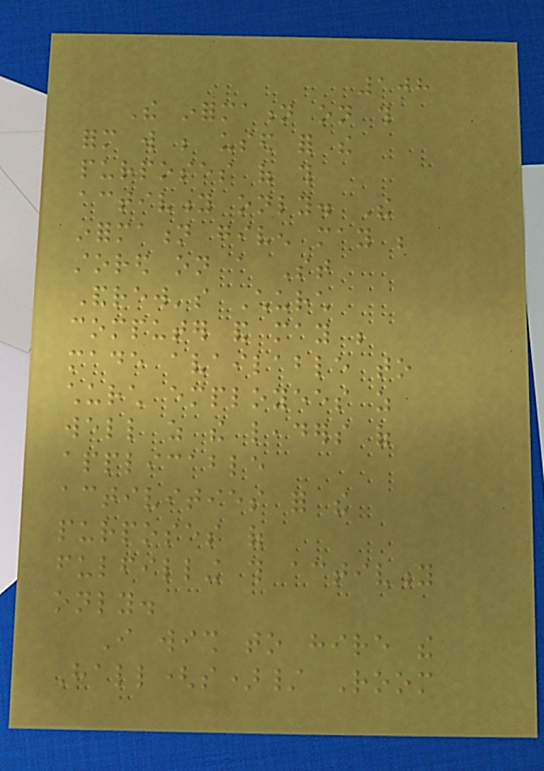108
The information on this
form will be used for the
purposes of this
activity only. The
information given may be
stored on a St
Andrew's Church
computer and may be
made available to
church employees as
well as the leaders of
applicable
activities for the
purposes of
fulfilling this activity
only.
I wish to hire the
Hall(s)/ Room
